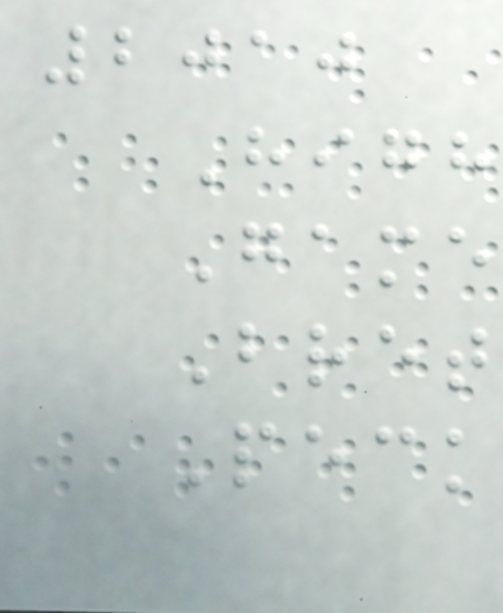2010
High
Game
Bret
Peck
